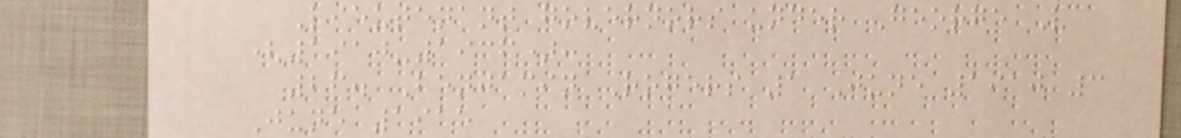Lieutenant governors under George V
(1910-1936):
26. Benjamin Rogers 1 June 1910 3
June 1915
